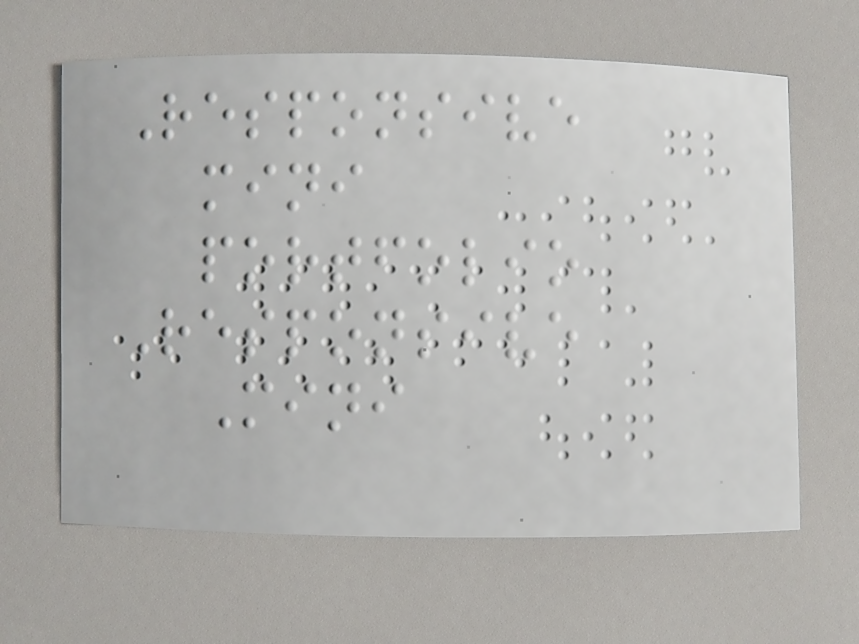Responsive
mini
portfolio
Responsive
Mini
